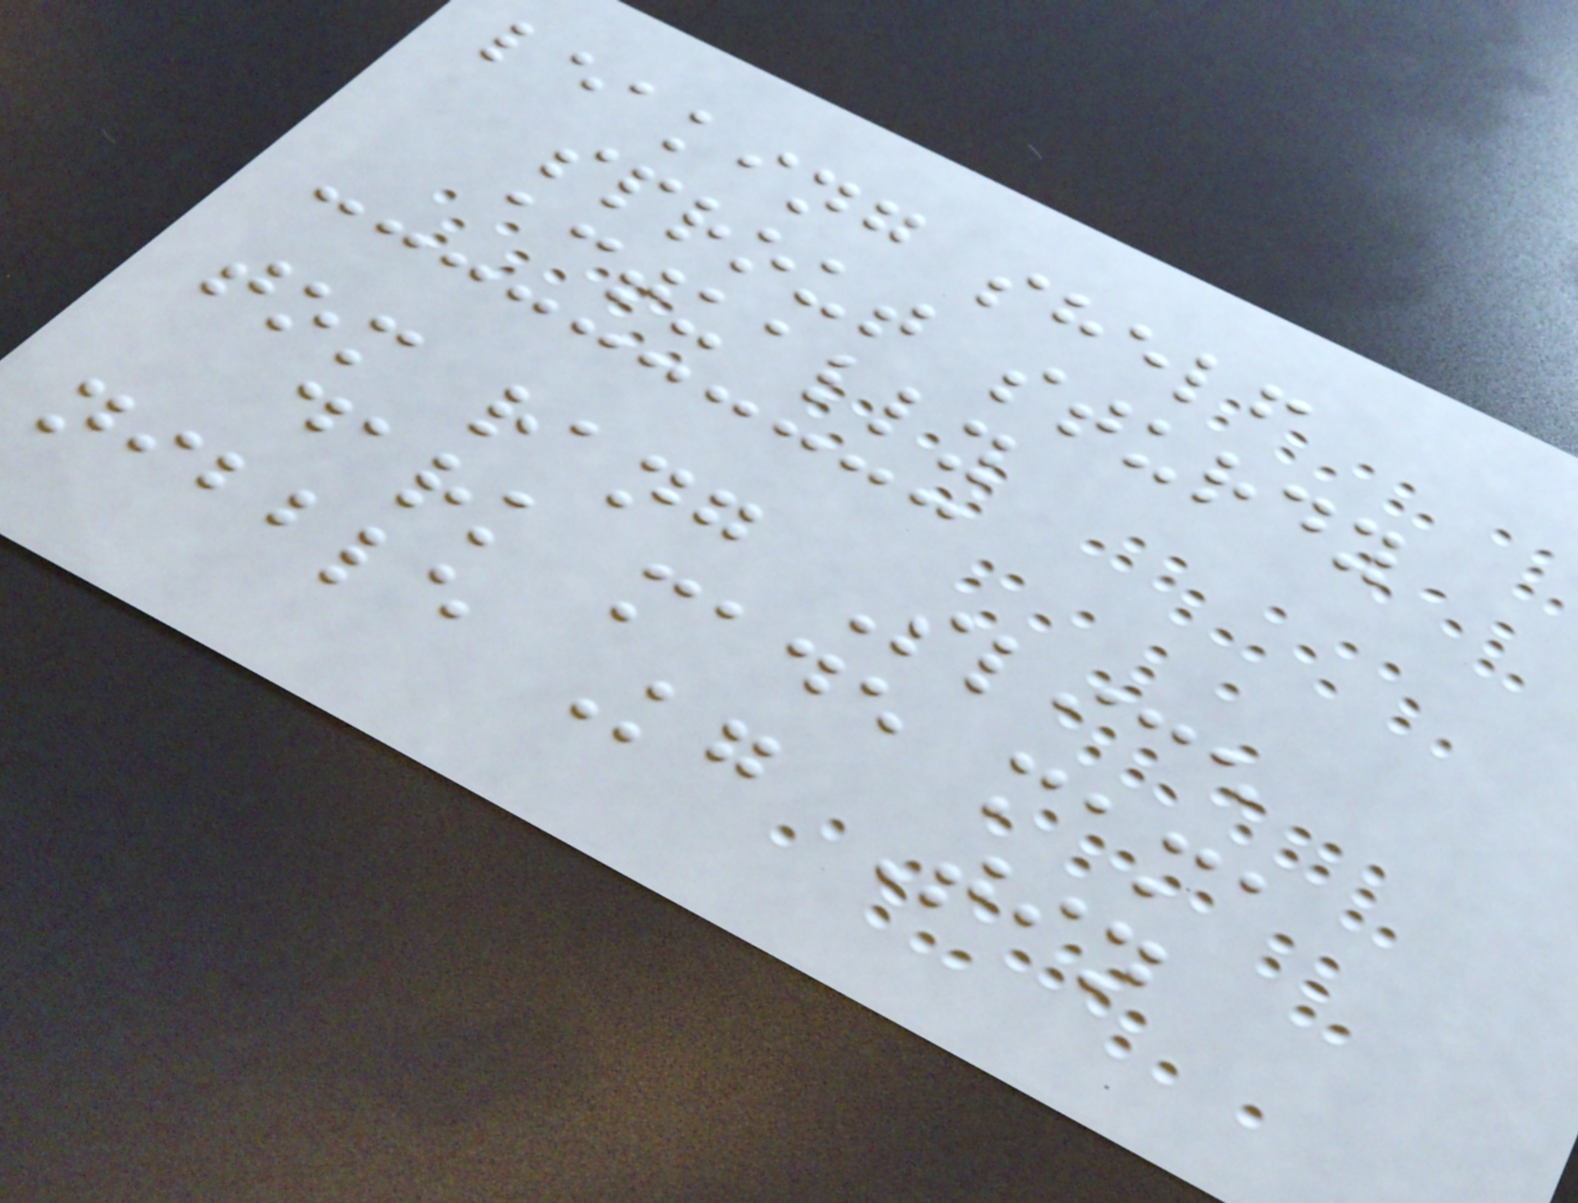leaking shelf
sprout sturdy
actually
tom rang Slice
dark made mama
nibble Kg Tin
